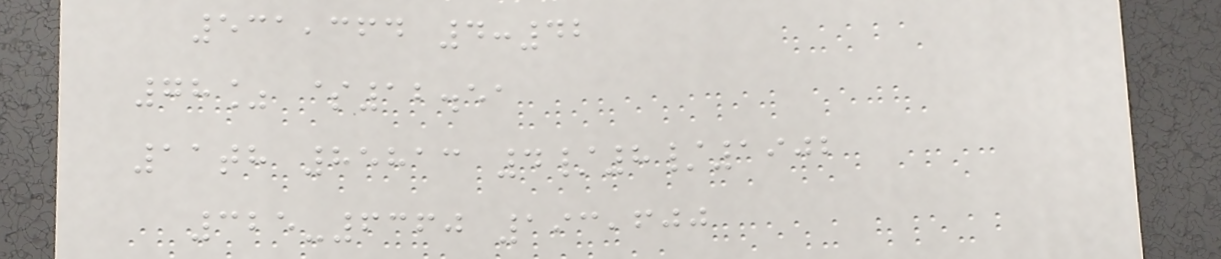531,364 4:42
78% $12.51
11th 85813 4/8/1902
325-6360 193,600
